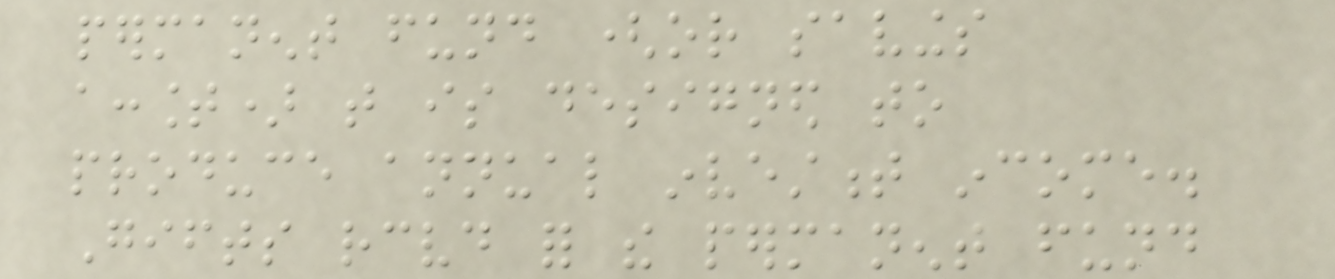permanent fund (or savings
account) that is designed to
produce annual investment income.
Gifts received for the permanent fund
